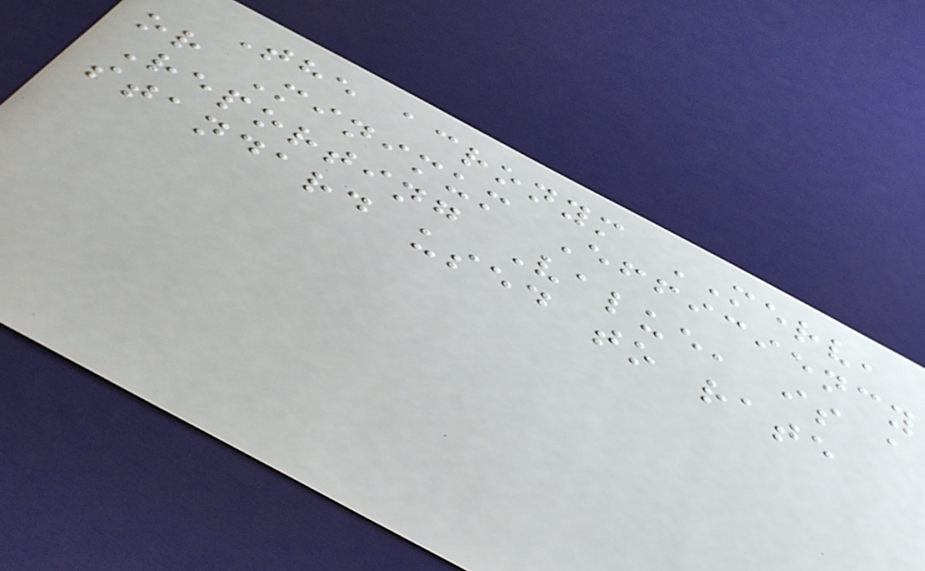The acronym MERV,
or Minimum Efficiency
Reporting Value, is a
standard used to rate
